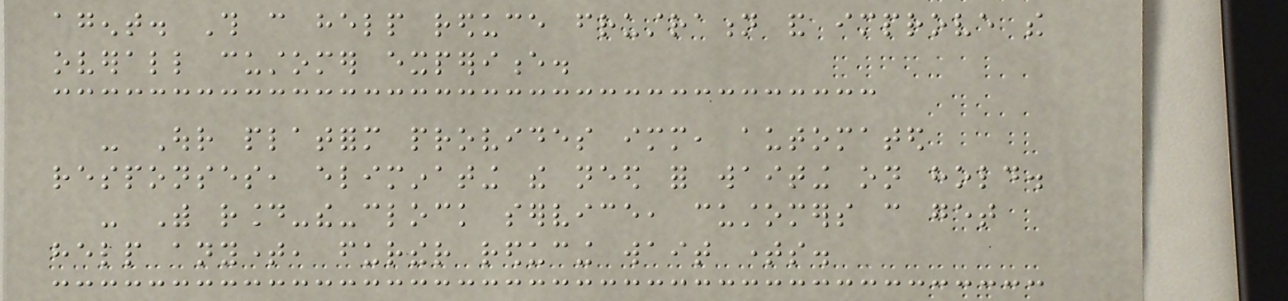agent. This can help reduce frustration and improve the
overall customer experience.
- Our platform provides immediate, automated
responses, eliminating the need for waiting on hold.
- With round-the-clock service, customers can get
help anytime, further reducing wait times.
